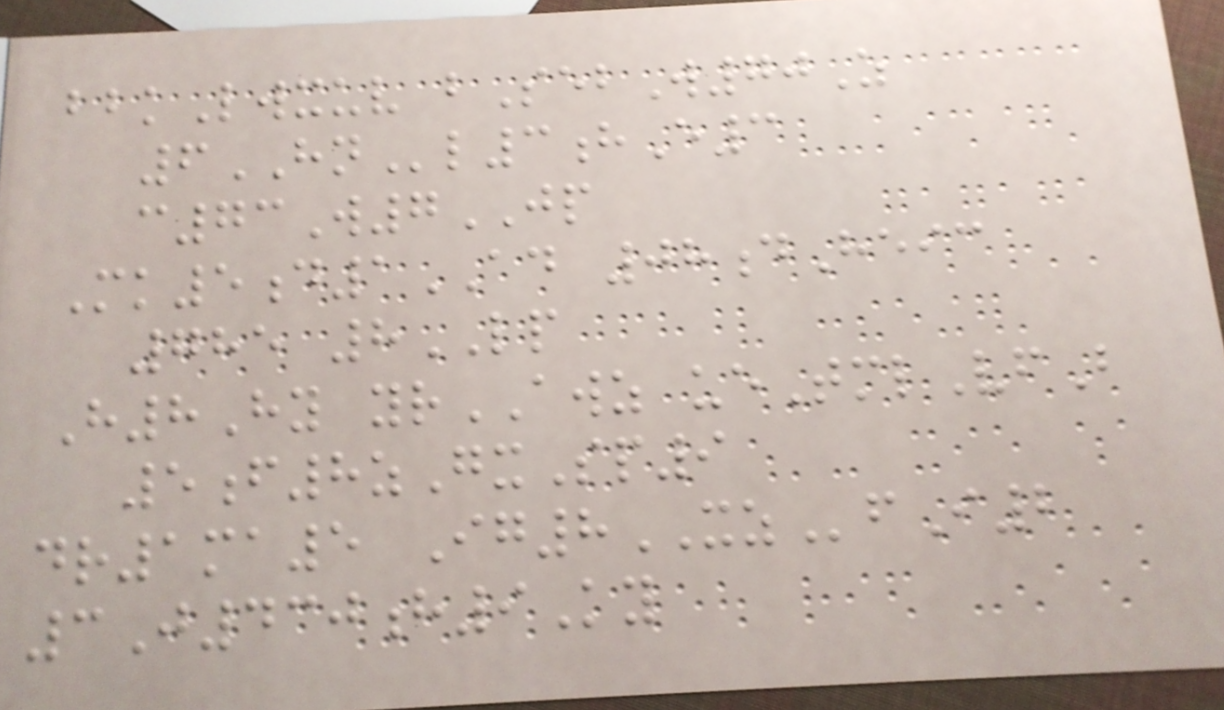bbkLwxuv bSebW70Z
6HNl3hE3
c73W7JP
Mk5d1AD 08dHeic
785 8LP
H8Hy yrAWZ ueTmlVfB
5f8zGxSp9
dr1ma5 Ig8XZfI2
3J430h9Ky
